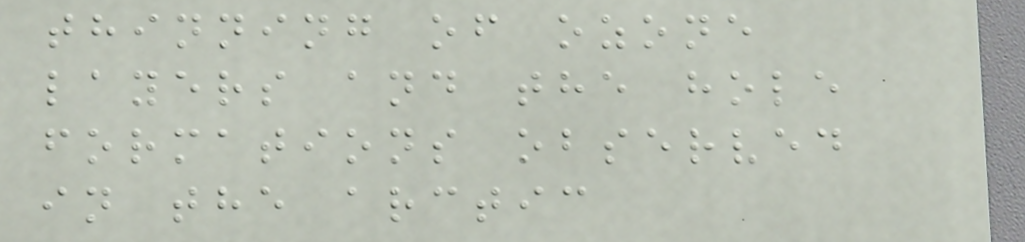thinning of ozone
layers and the hole
formations observed
in the arctic
